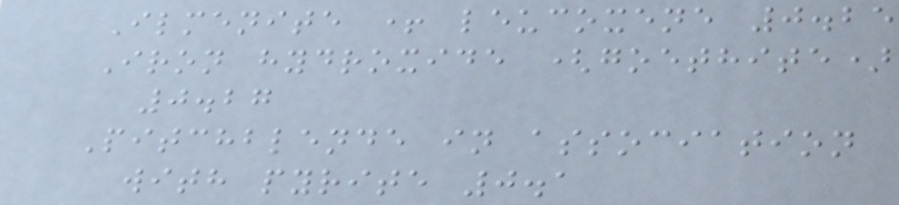Ilmenite + leucoxene 0.25
Iron hydroxide (goethite)
0.27
Pitchblende in association
with pyrite 0.1
